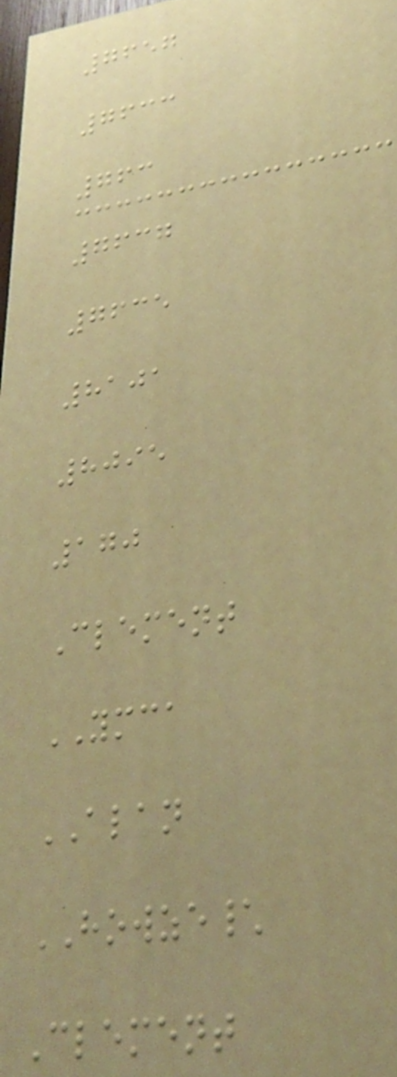7657
7633
763
7637
7635
8101
8095
170
Clement
YMCA
ALAN
HOWZE\
Clement
